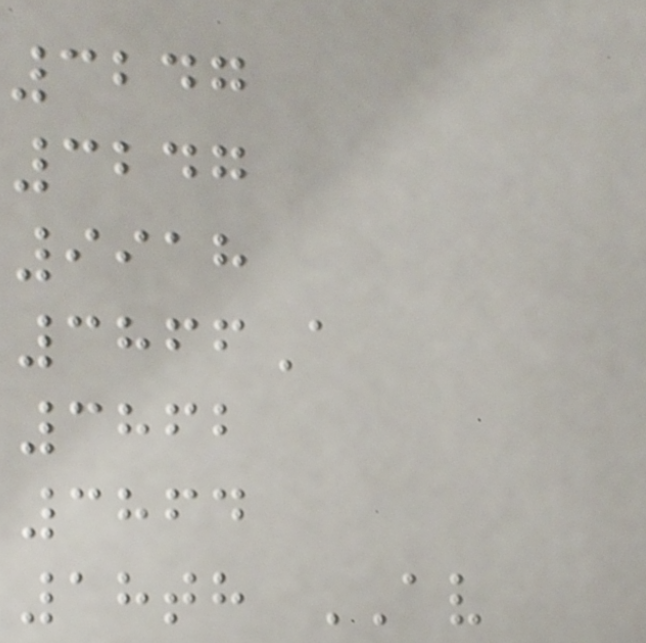3247
3247
9918
3866A
3862
3864
18th AV
